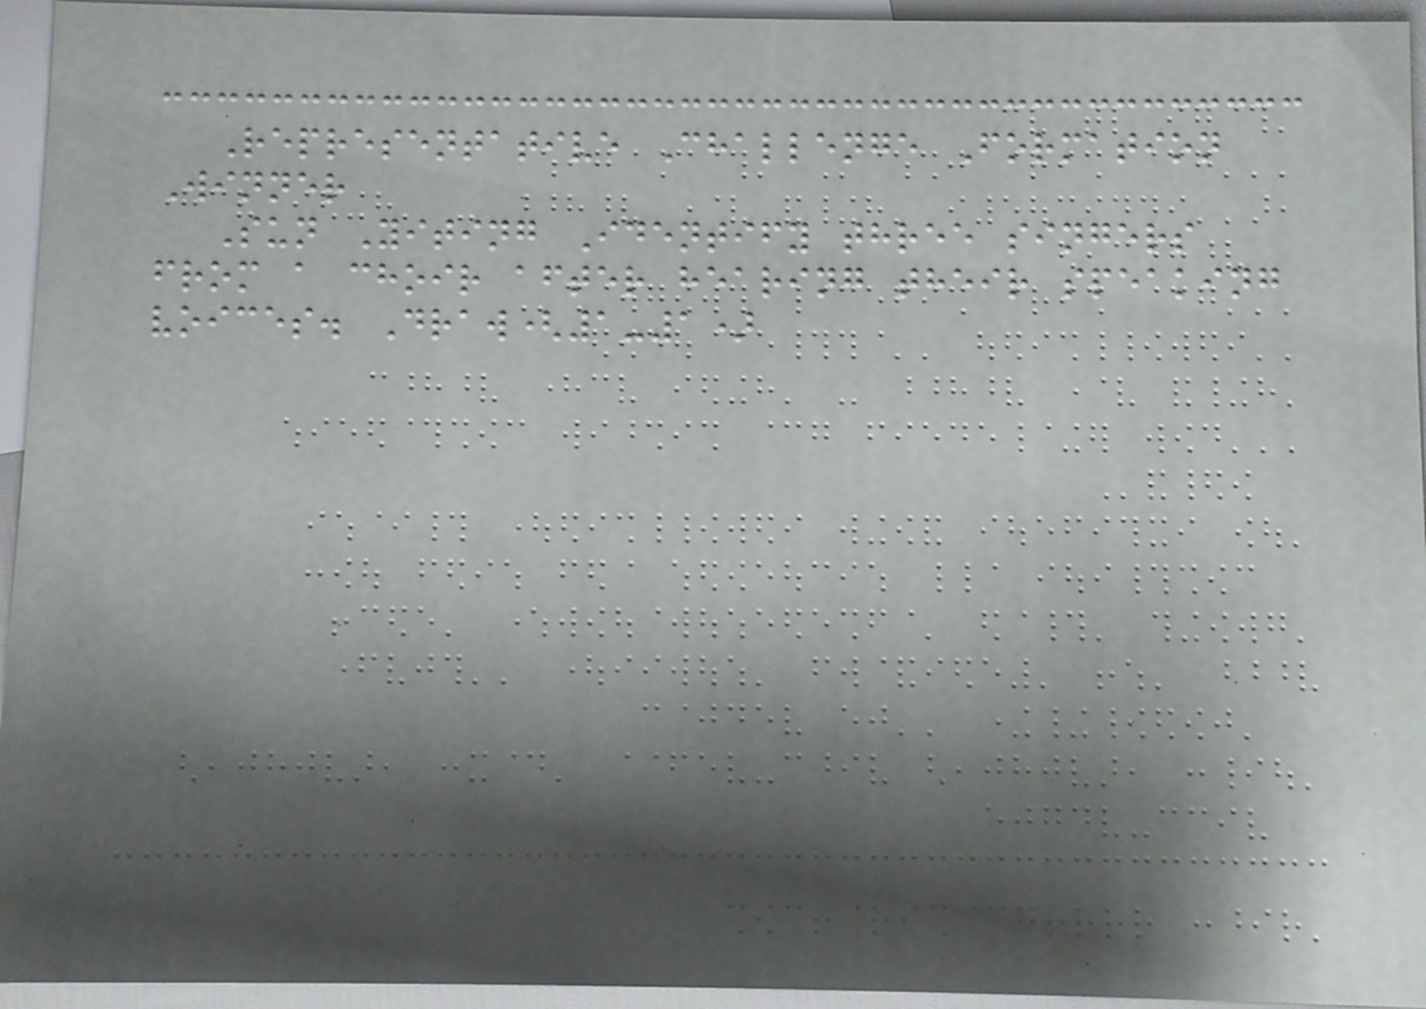Representative Challenge Formation
Winner
Sun Yiting Identify three singers
from a choir after hearing their speaking
voices. Draw(1-1)
